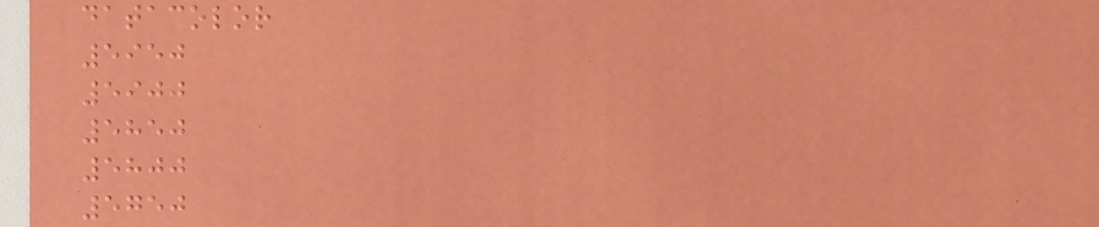datacolor
5950
5900
5850
5800
5750
